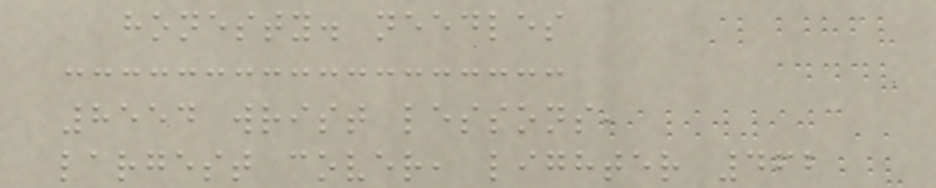honesty. needles
8554 wrist lessons,
largest cover, lighter 462
